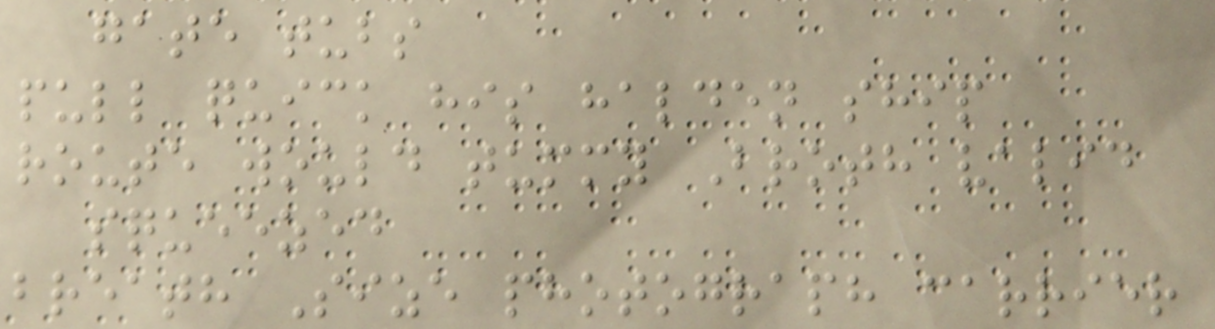gate tubs
pull quick his halden ship
route would tummy Broth valid
squeezed
breath Size photograph carrier
